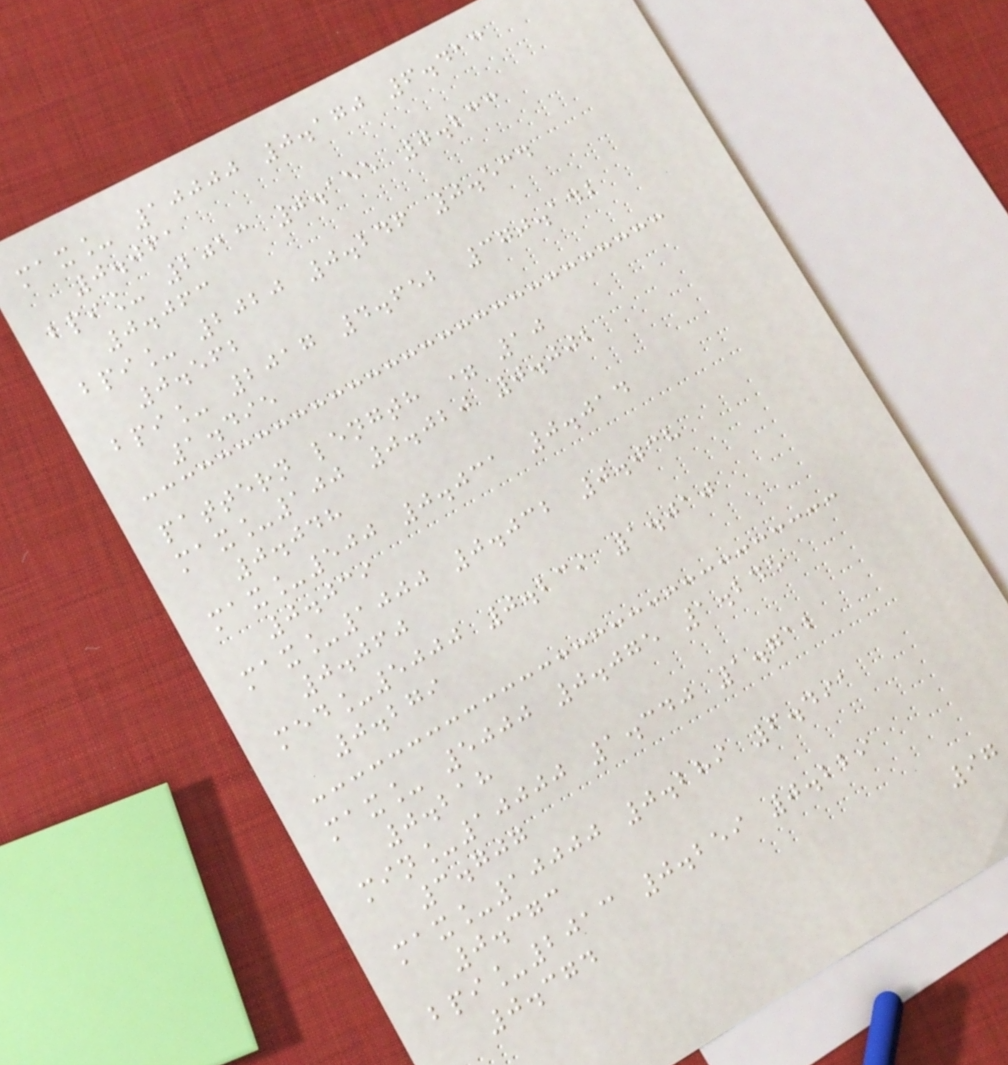max_ 10000 0.170 6.413
0.061
bpi_ 2013 0.155 0.233
0.063
bpi_ 2020 0.246 0.534
0.562
bpi_ 2017 4.652 370.142
1.495
pattern length = 10
max_100 0.020 0.002
0.048
max_500 0.031 0.014
0.039
max_1000 0.032 0.038
0.060
med_5000 0.239 1.010
0.279
max_ 5000 0.075 1.245
0.218
min_10000 1.340 1.712
3.707
max_10000 0.289 6.491
0.373
bpi_2013 0.259 0.229
0.374
97
